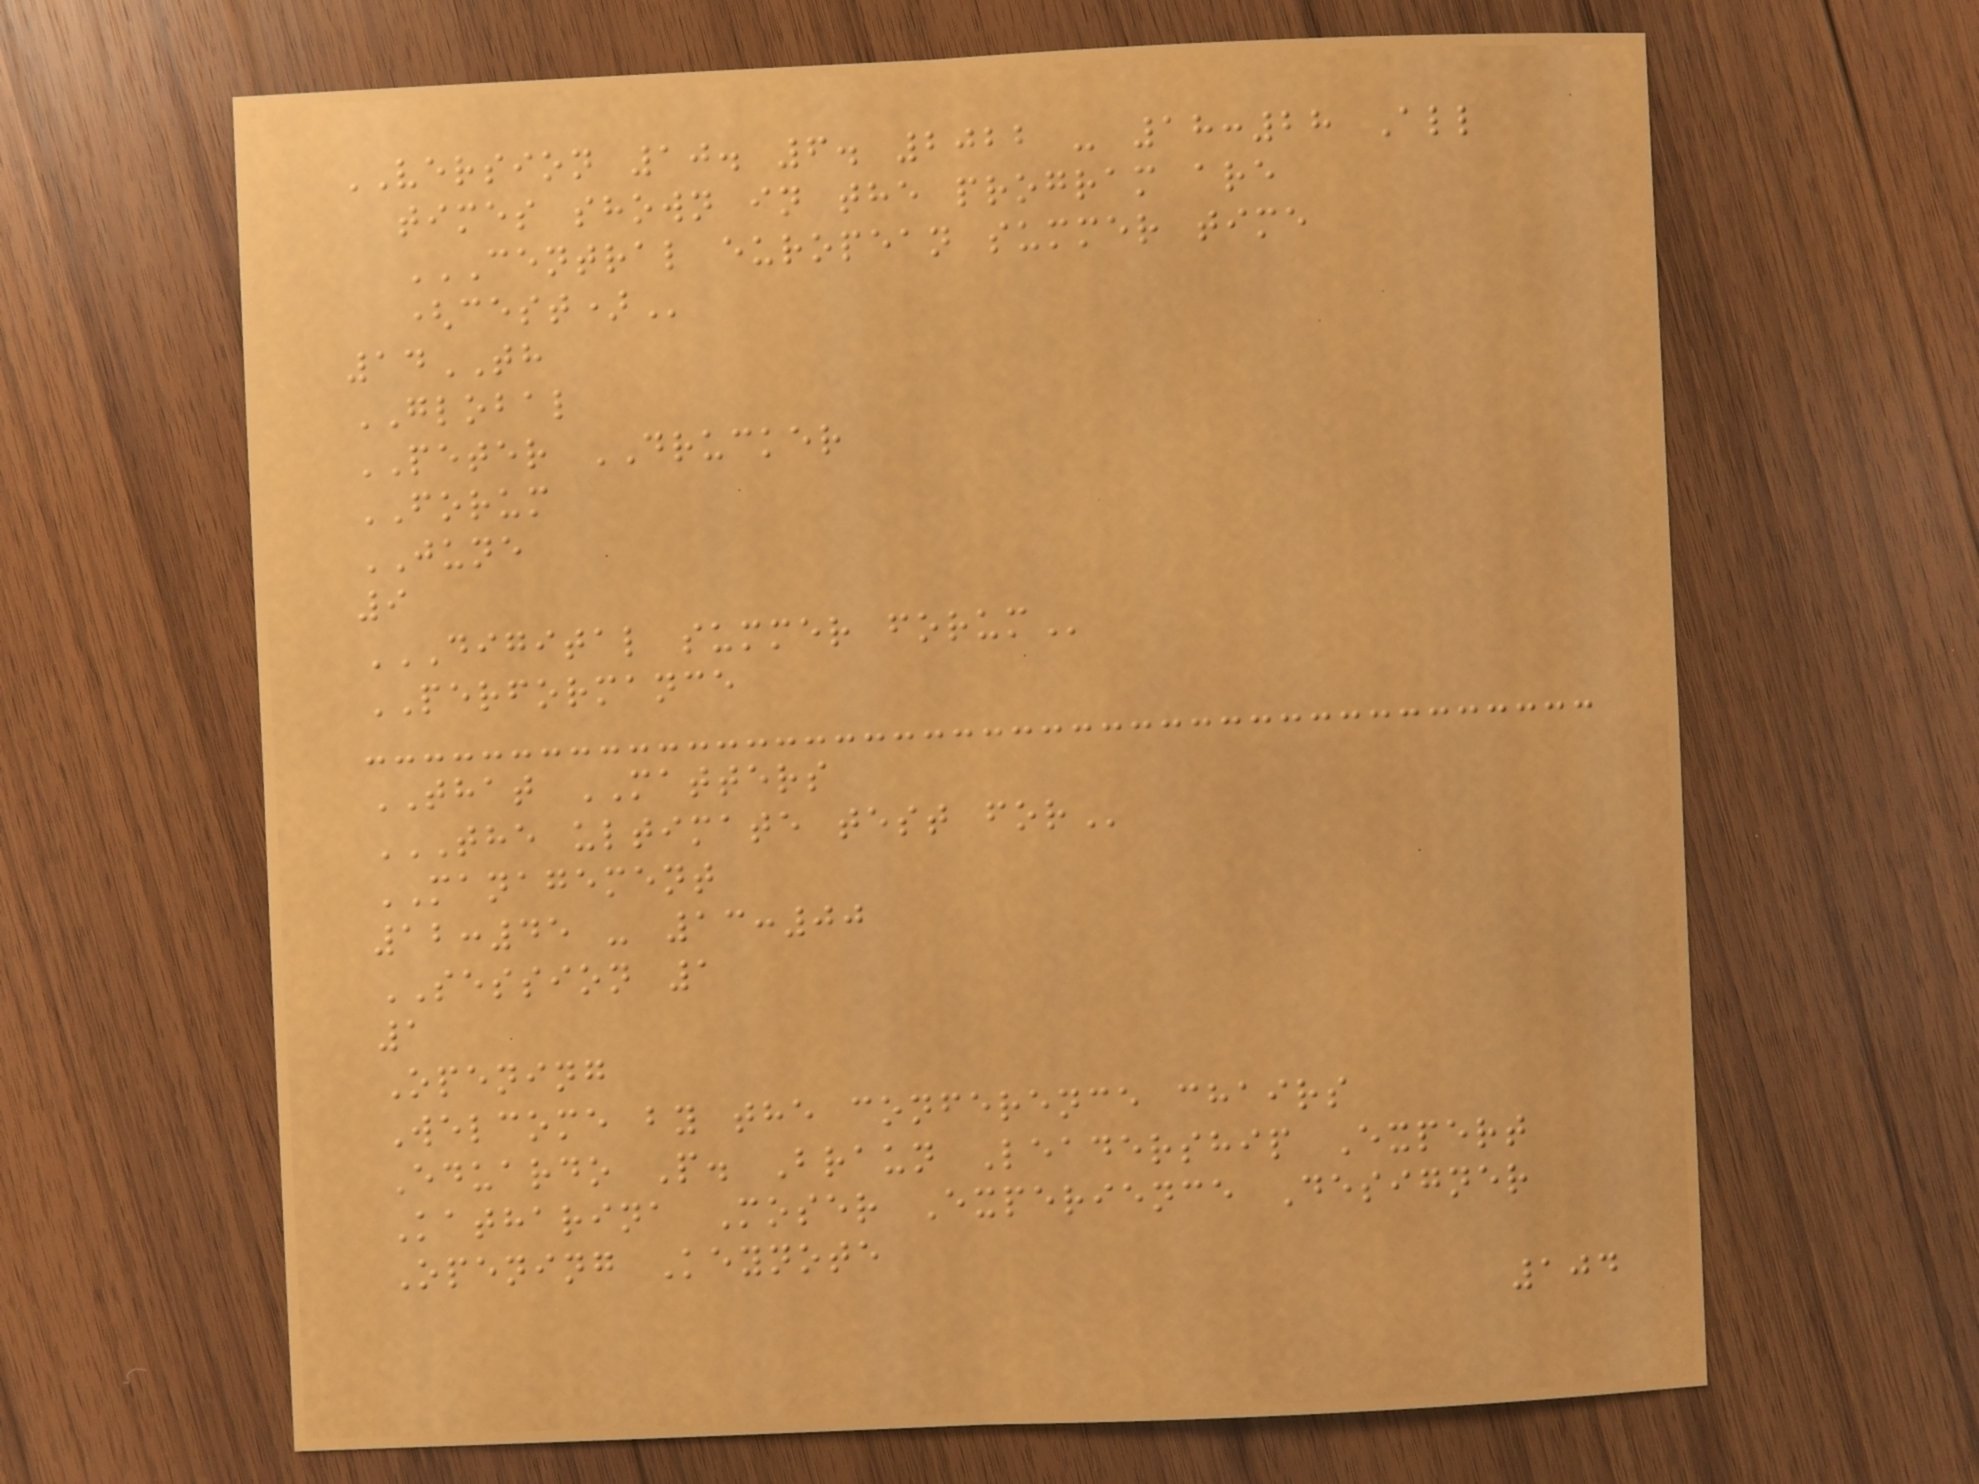VERSION 10. 6. 2022 - 18:28 All
times shown in the program are
CENTRAL EUROPEAN SUMMER TIME
(CEST)
14TH
GLOBAL
PETER DRUCKER
FORUM
JUNE
9
DIGITAL SUMMER FORUM
PERFORMANCE
THAT MATTERS
THE ULTIMATE TEST FOR
MANAGEMENT
12:45 - 13:00
SESSION 1
1
Opening
Welcome by the conference chairs
Eduardo P. Braun Leadership Expert
Katharina Moser Experience Designer
Opening Keynote
104
